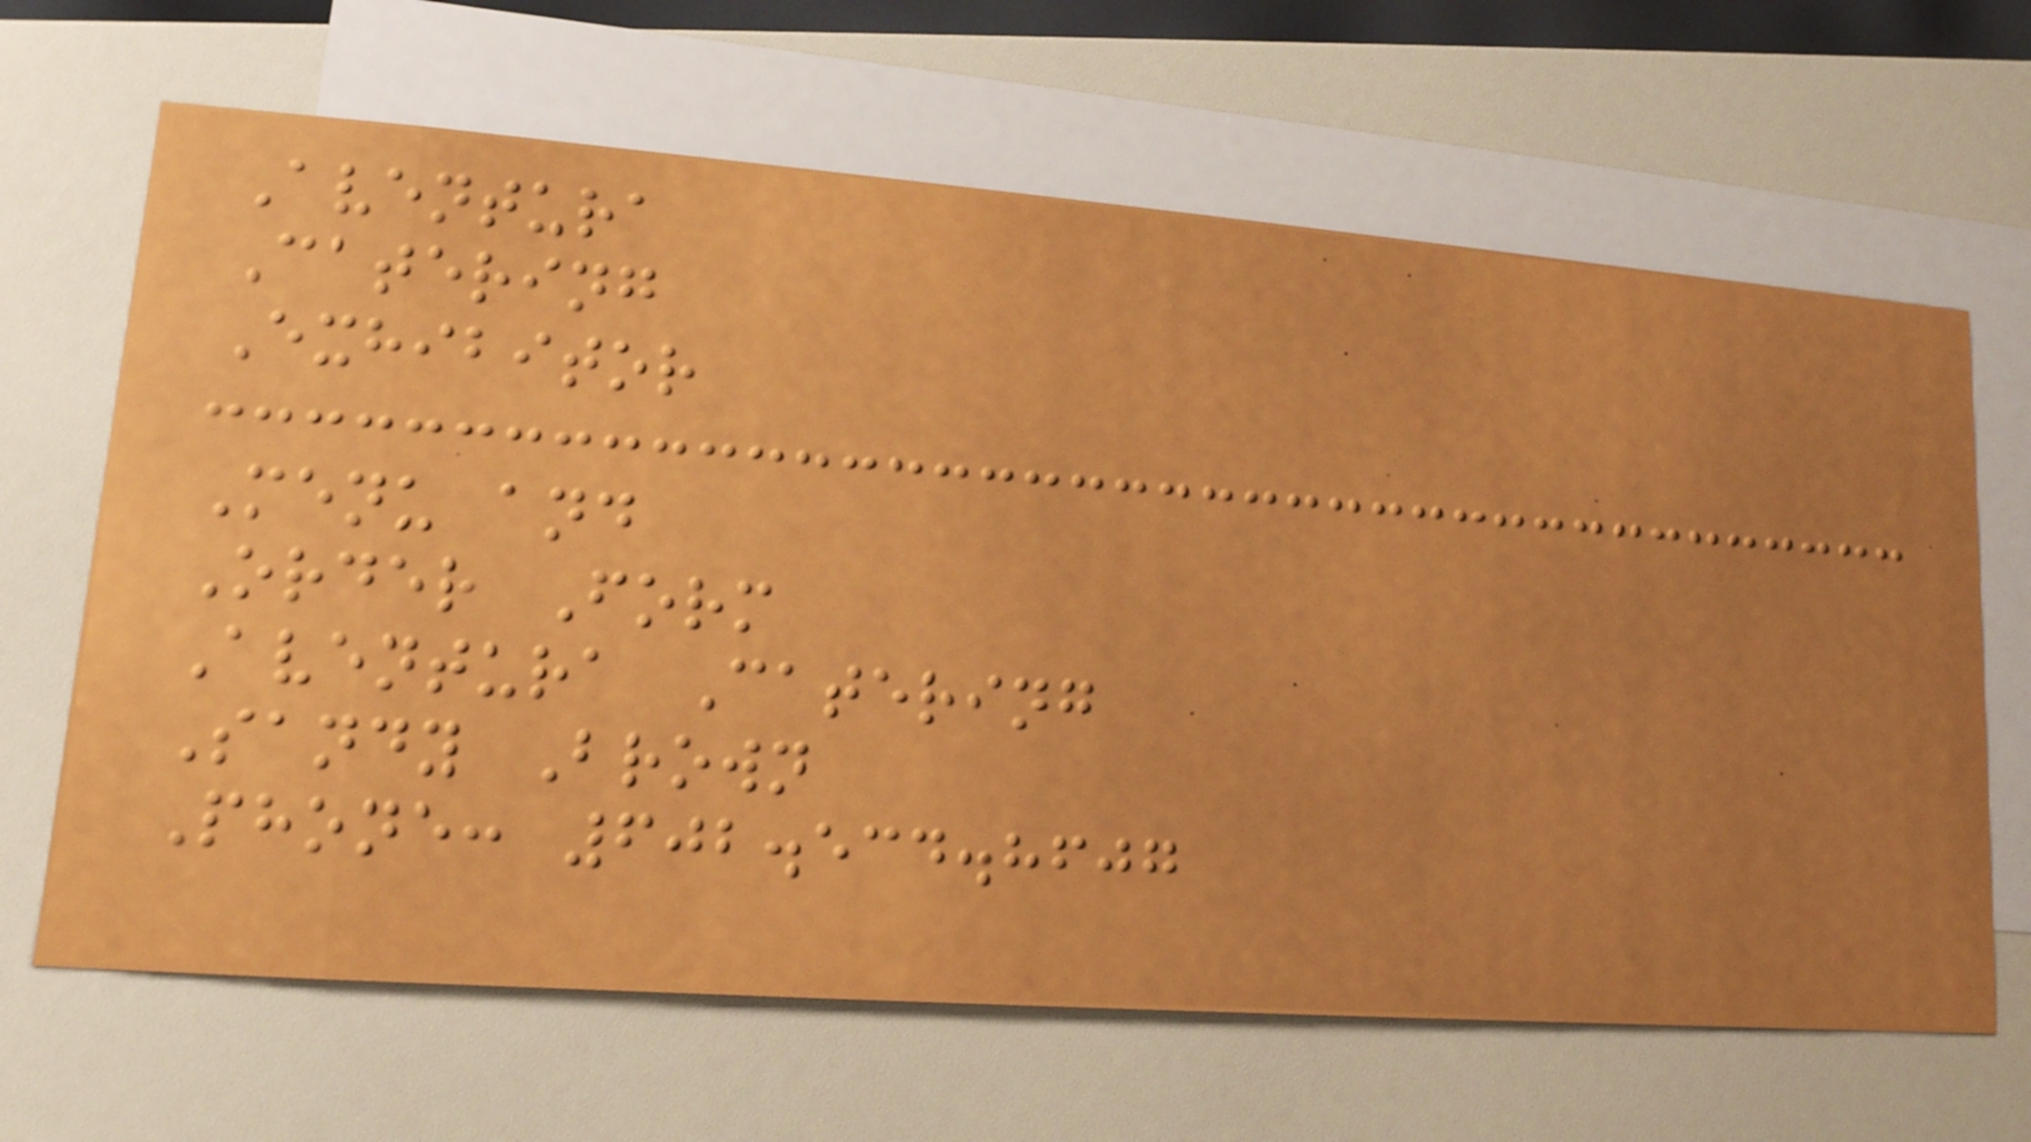Aventura
Catering
Exhibitor
Menu and
Order Form
Aventura Catering
Sandy Brown
Phone: 602.534.8607
